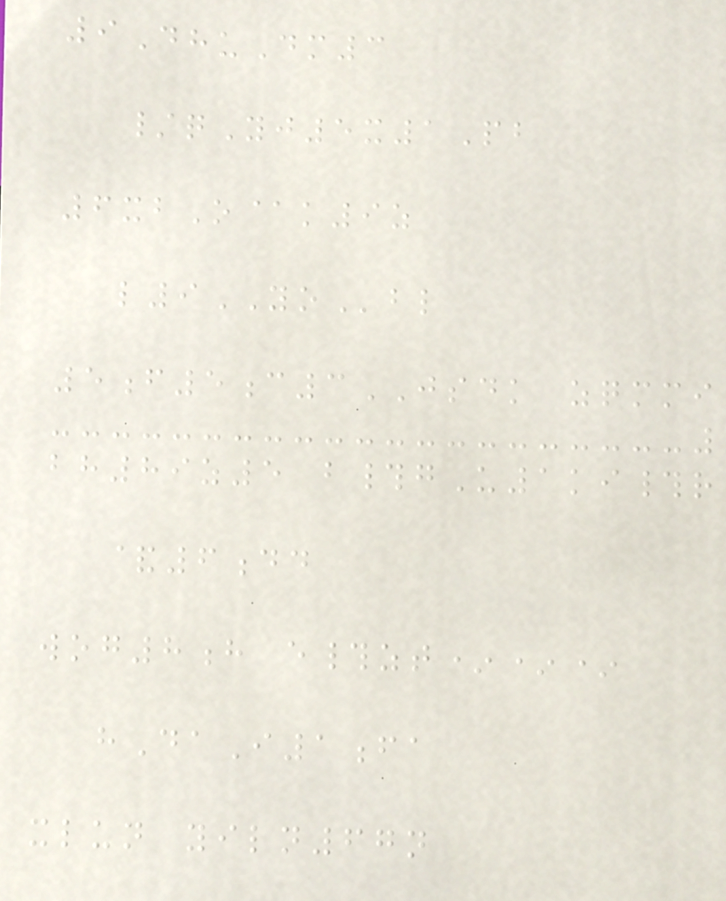9DhuDm3
/qYj5x1Pb
6xbO@k9z
l9YObl
5f5c3JSDK zqmmi
bh89z5 b#gU1ki#r
&6dd
wog8h e#zt***
hDaI1fa
xlun yiln67n
